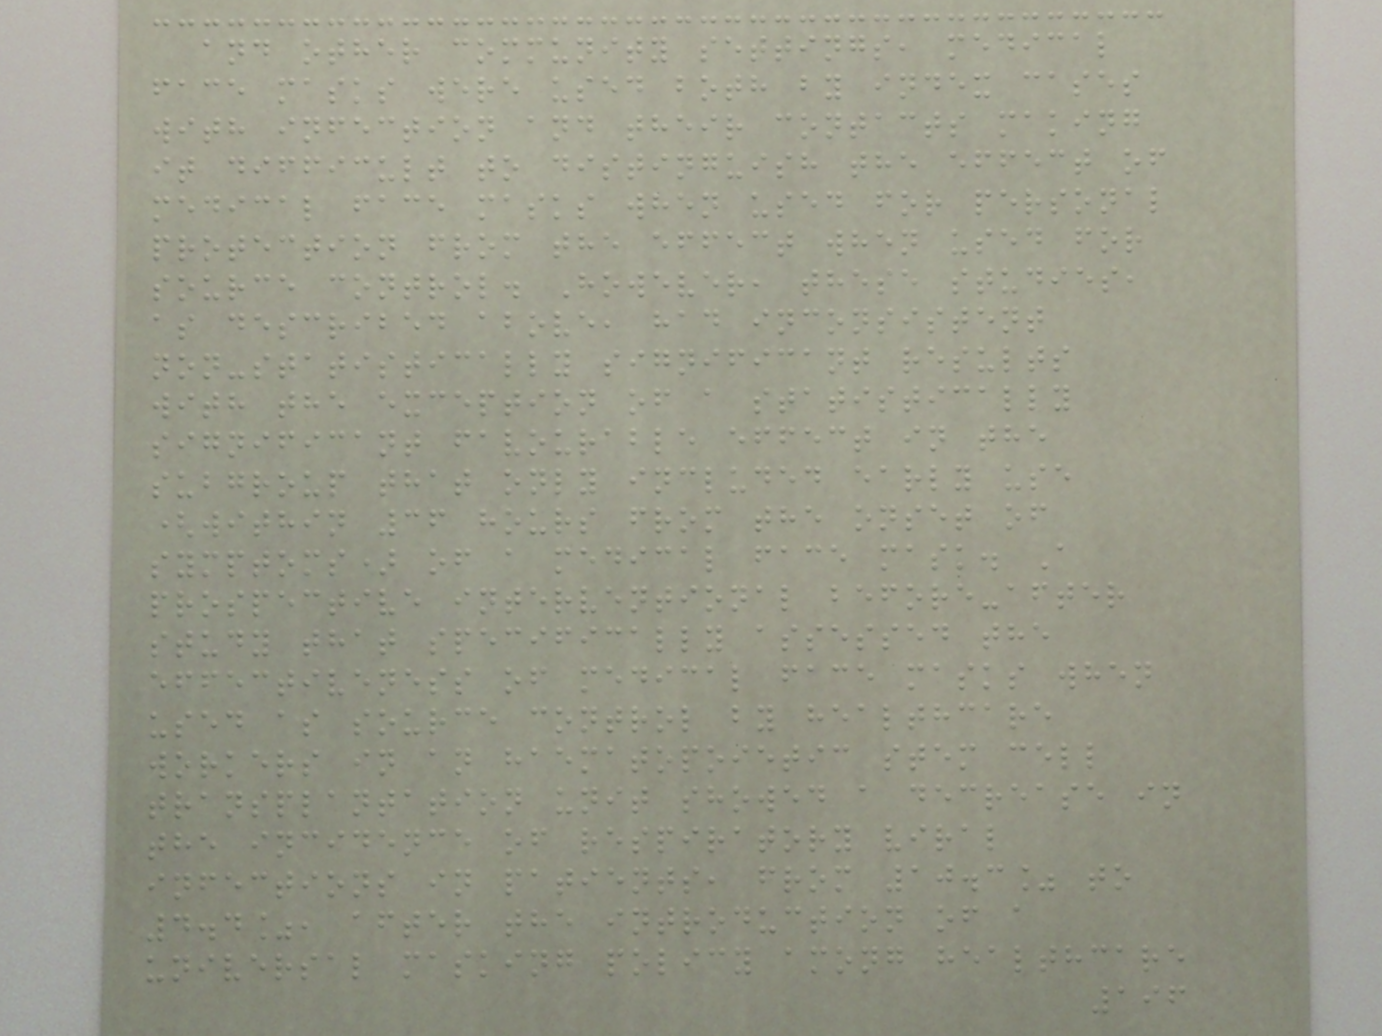and other community settings, medical
face masks were used both by index cases
with infection and their contacts making
it difficult to distinguish the effect of
medical face masks when used for personal
protection from the effect when used for
source control. However, these studies,
as described above, had inconsistent
non-statistically significant results
with the exception of a statistically
significant favourable effect in the
subgroup that only included early use
(within 36 hours from the onset of
symptoms) of a medical face mask. A
prospective interventional before-after
study that specifically assessed the
effectiveness of medical face masks when
used as source control by healthcare
workers in an haematopoietic stem cell
transplantation unit showed a decrease in
the incidence of respiratory viral
infections in patients, from 10.3% to
4.4%, after the introduction of a
universal masking policy among healthcare
196
